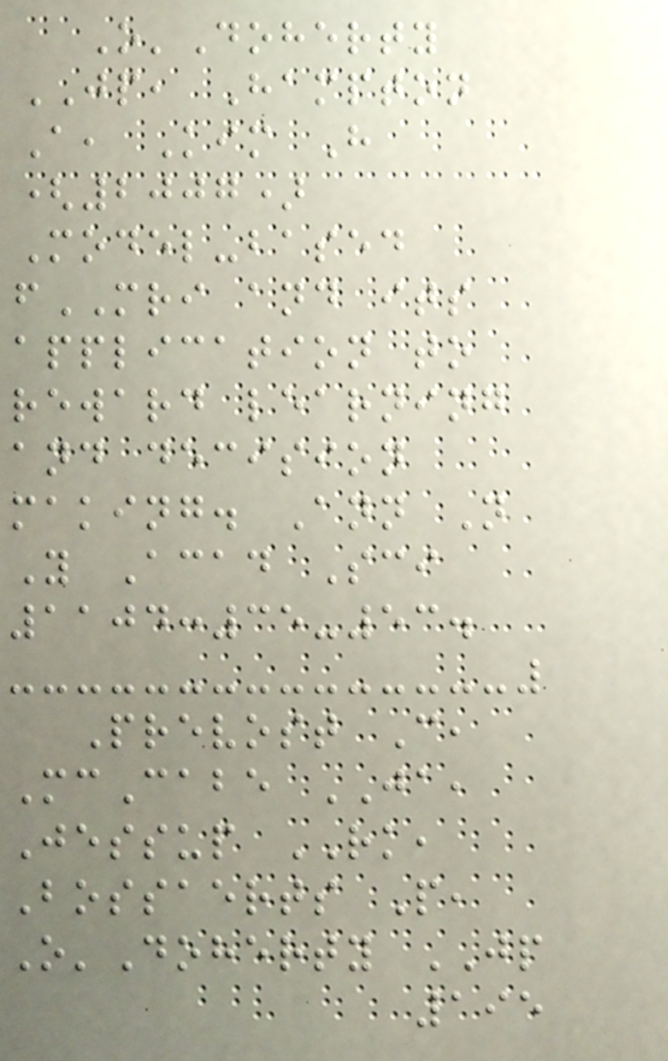O'Doherty
JP, Hampton
A, Kim H
(2007)
Model-based
fMRI and its
application to
reward learning
and decision
making. Ann N
Y Acad Sci
1104:35-53.
Prevost C,
McCabe JA,
Jessup RK,
Bossaerts P,
O'Doherty JP
195
